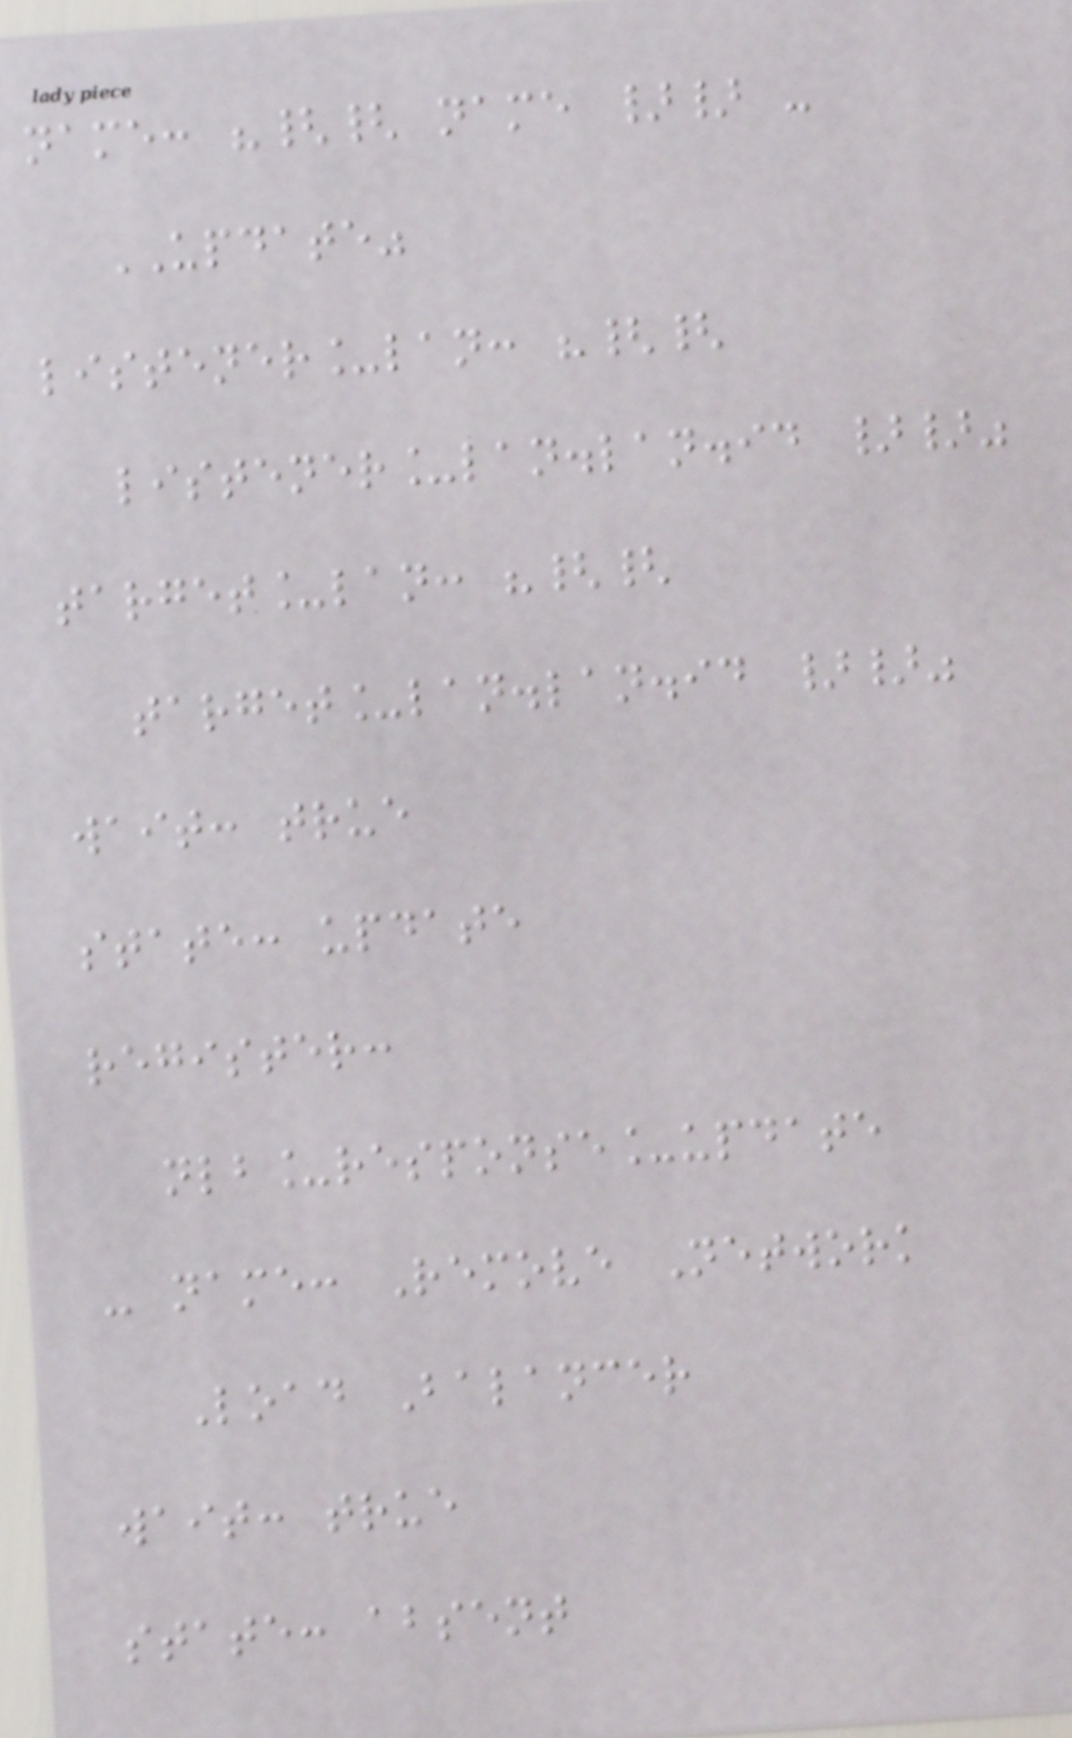name: "{{ name }} -
UPDATE"
listener_lan: "{{
listener_lan.lan.id }}"
target_lan: "{{
target_lan.lan.id }}"
wait: true
state: update
register:
nlb_response_update
- name: Remove Network
Load Balancer
wait: true
state: absent
